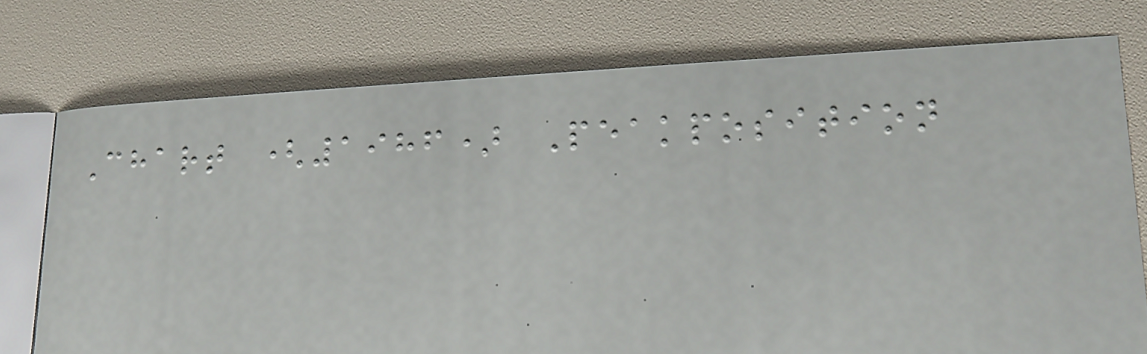Chart (1986) Peakposition
